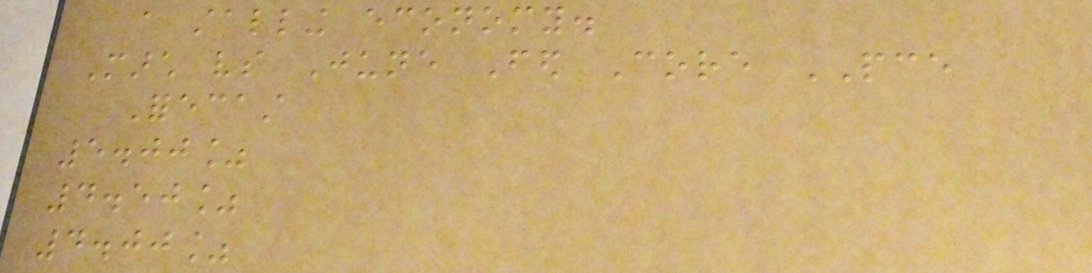a stalling economy.
March vs June Fed Core PCE
Forecast
5.00%
4.50%
4.00%
